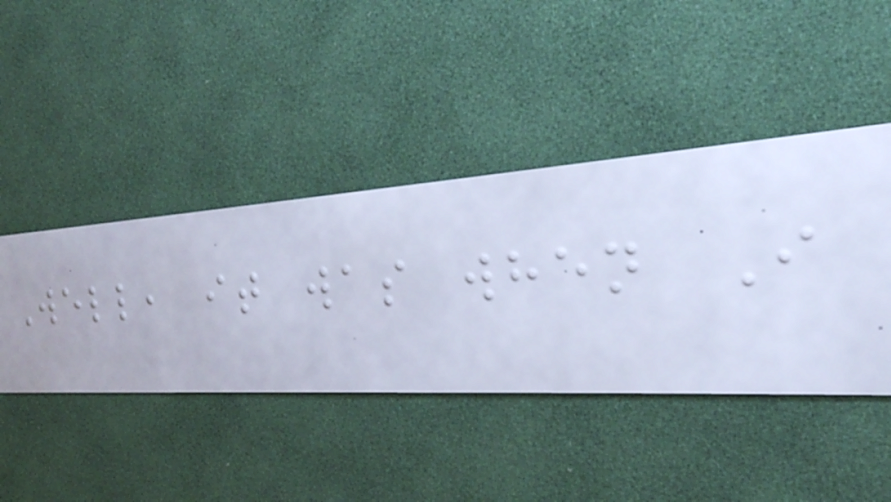Well, it was when I
